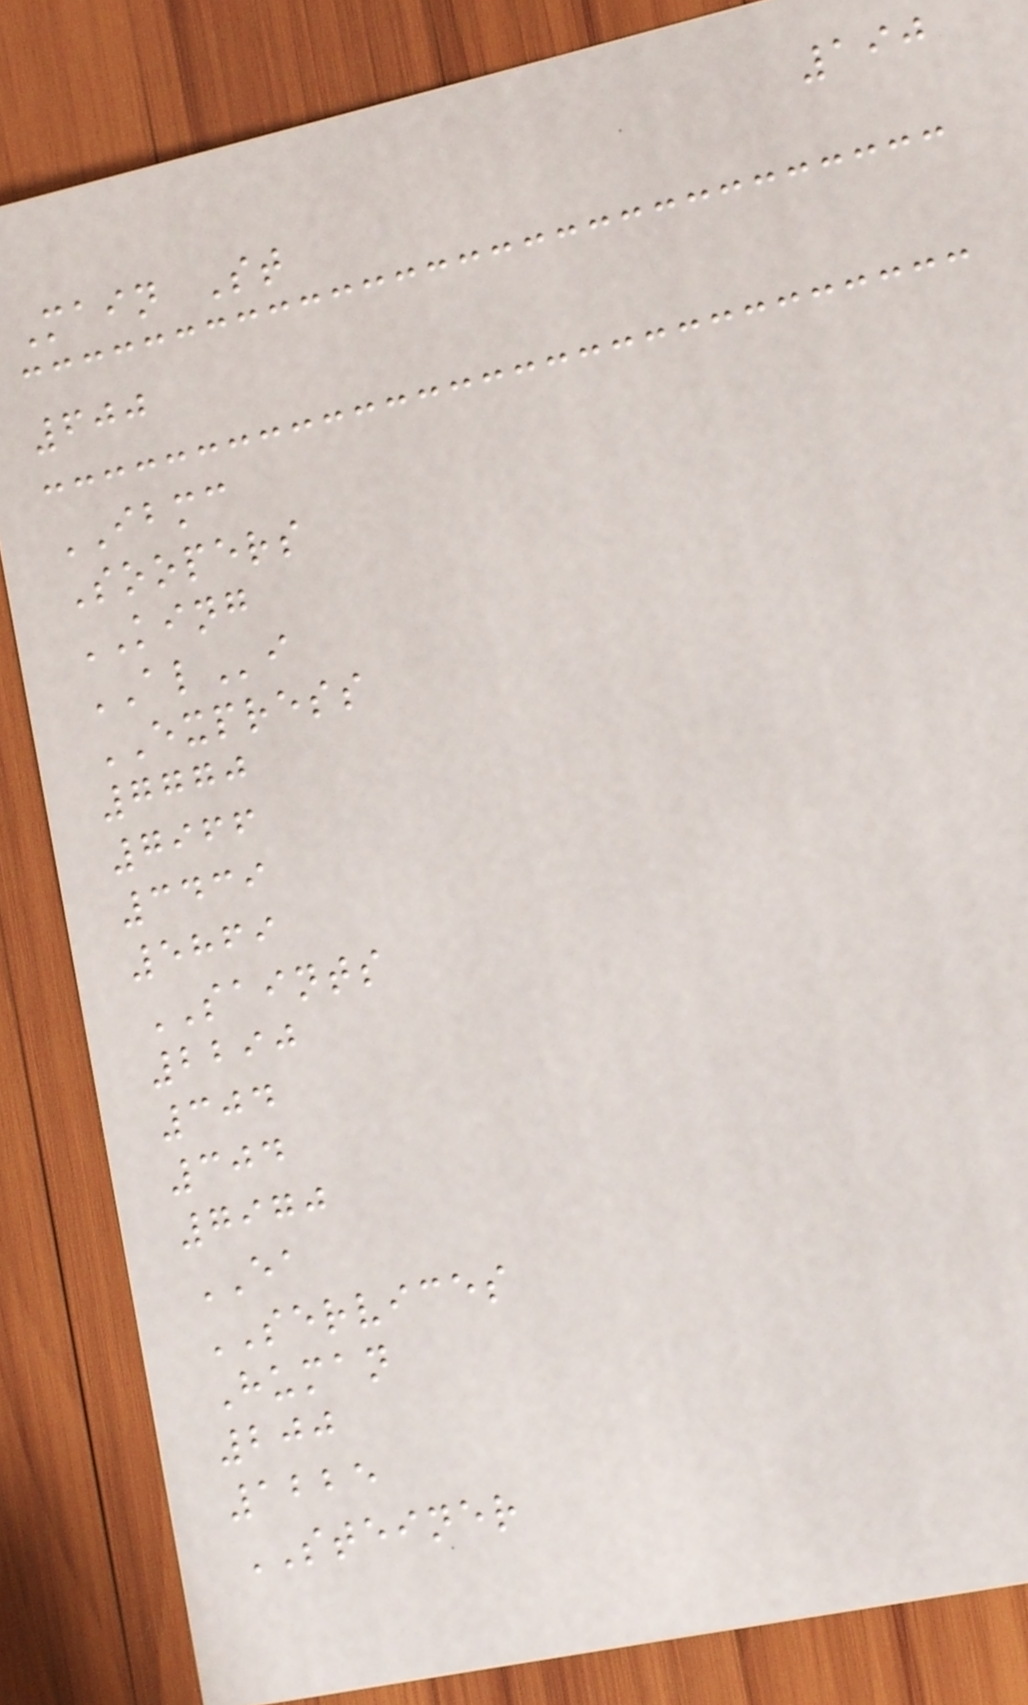190
Main St
600
IBMC
Soopers
KING
ALi
EXPRESS
7770
7966
3439
5869
SAINTS
2290
304
304
7970
EA
SERVICES
Human
200
1225
STEINER
